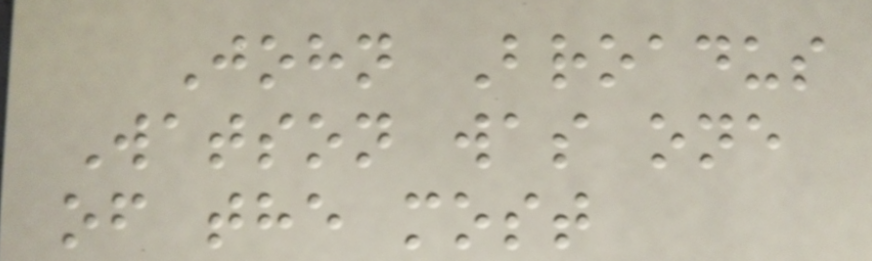John Broadus
Watson was one
of the most
